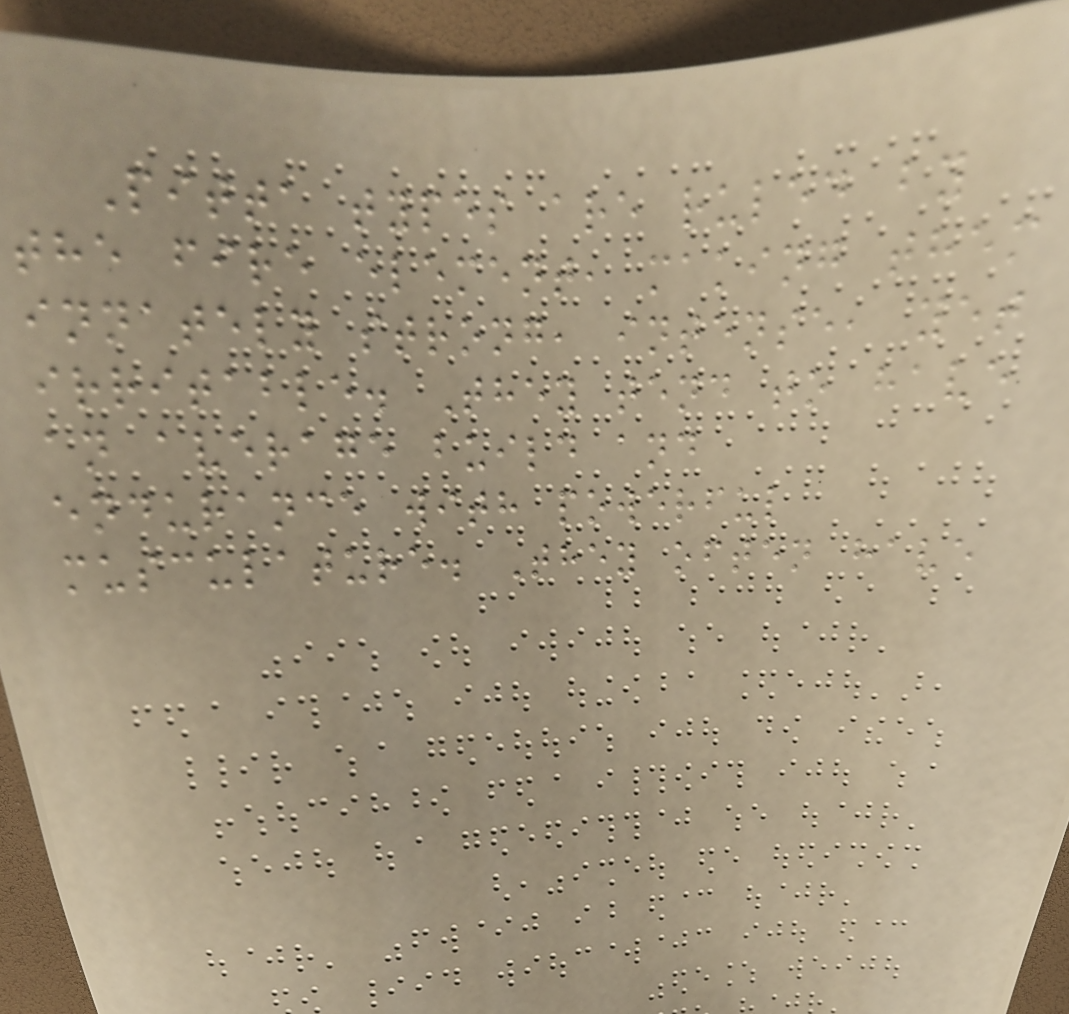Pitta types are ruled by
the fire element, making them
innately strong, intense, yet
irritable. They tend to have
an average build and
endurance with powerful
musculature. They often have
